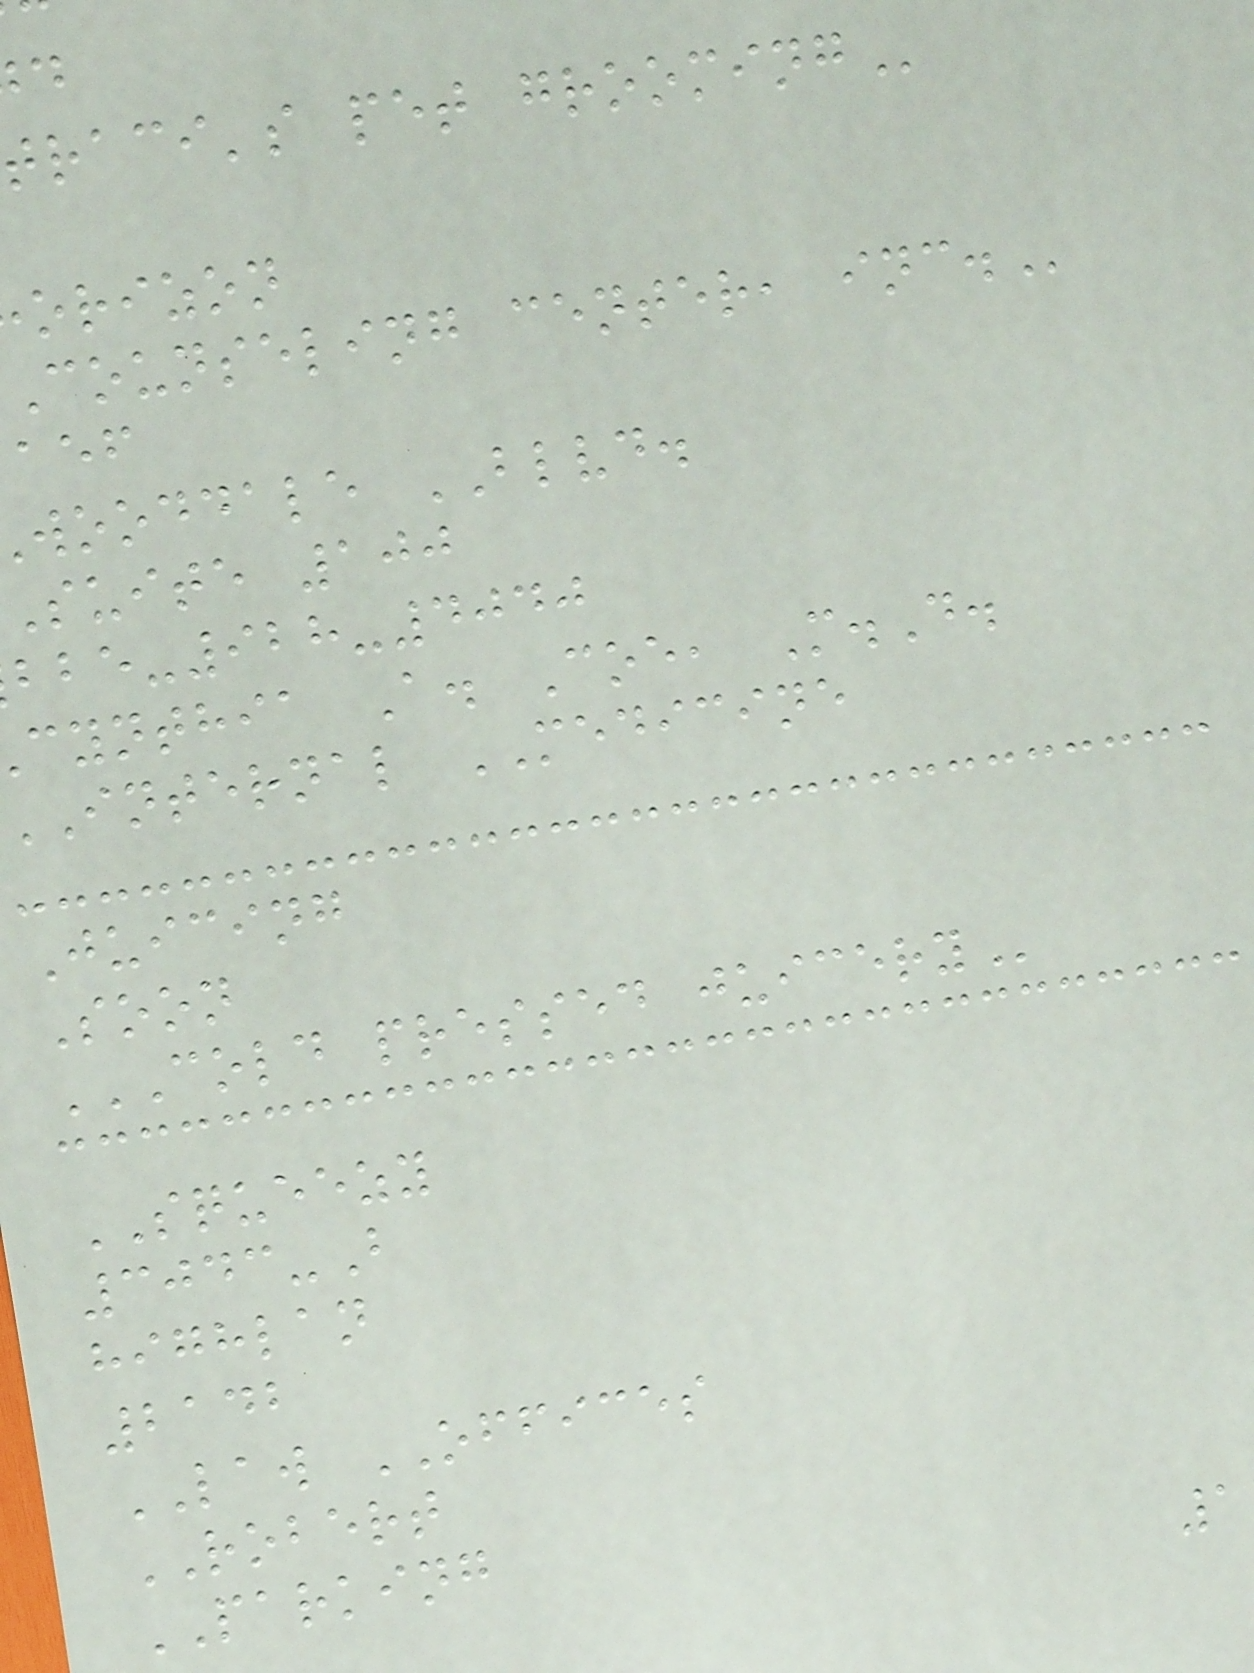raci's pet
orizon
counseling center,
wooddale BLVD.
suite 100
-928-4040
cynthia A. Coe, M.D.
internal MEDICINE
Juicing
Soon
COLD PRESSED JUICERY
SQUEEZY
3043-B
highlan
2142
LAW OFFICES
ROBERT
PARKING
